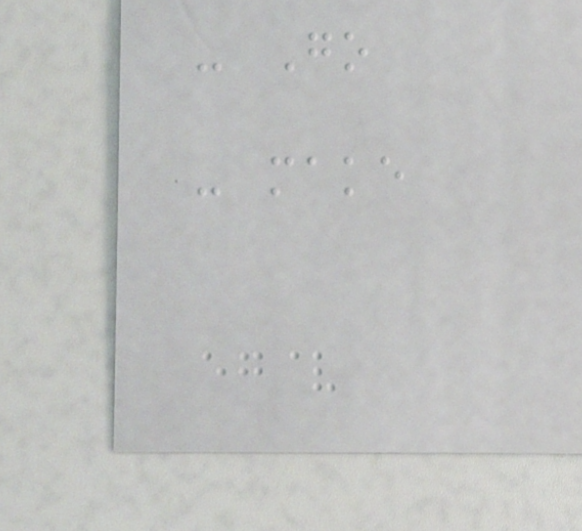- Go
- make
